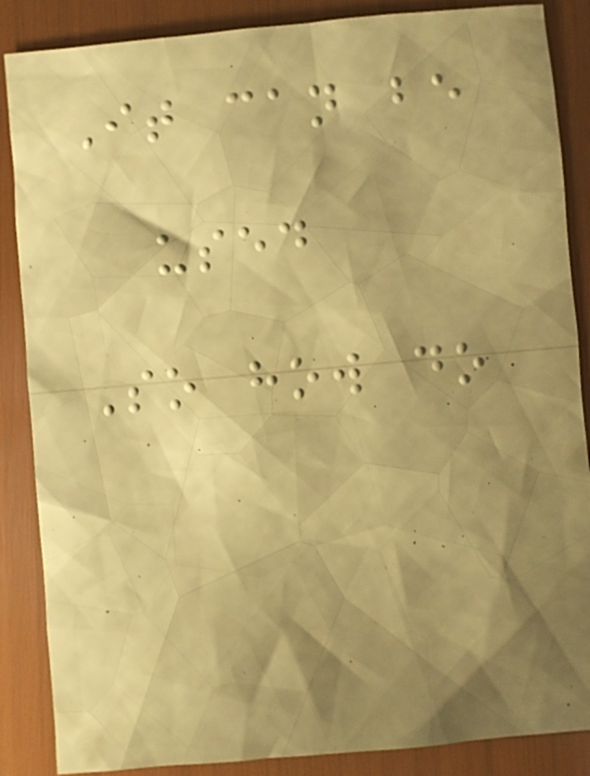It can be
used
So how do
